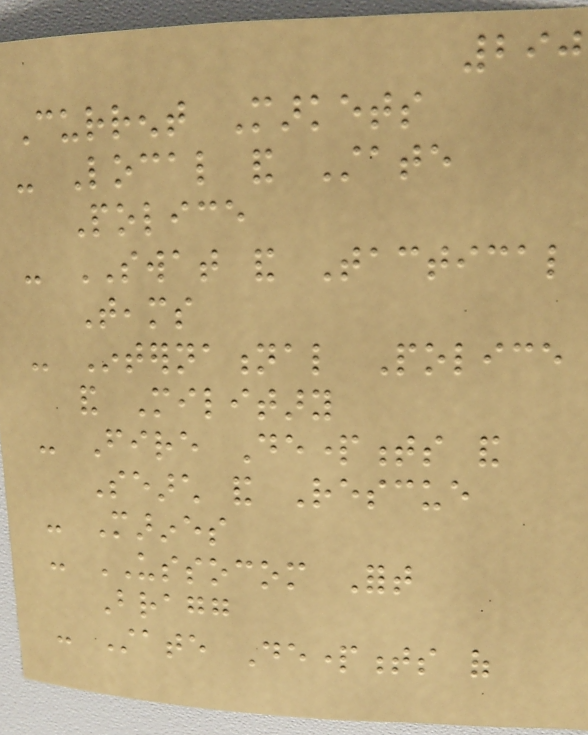290
Current Markets
- Local and State
Police
- SWAT and Tactical
Teams
- International Police
and Military
- Fire Departments and
Search and Rescue
- Marines
- USSOCOM Fort
Bragg
- State Departments of
